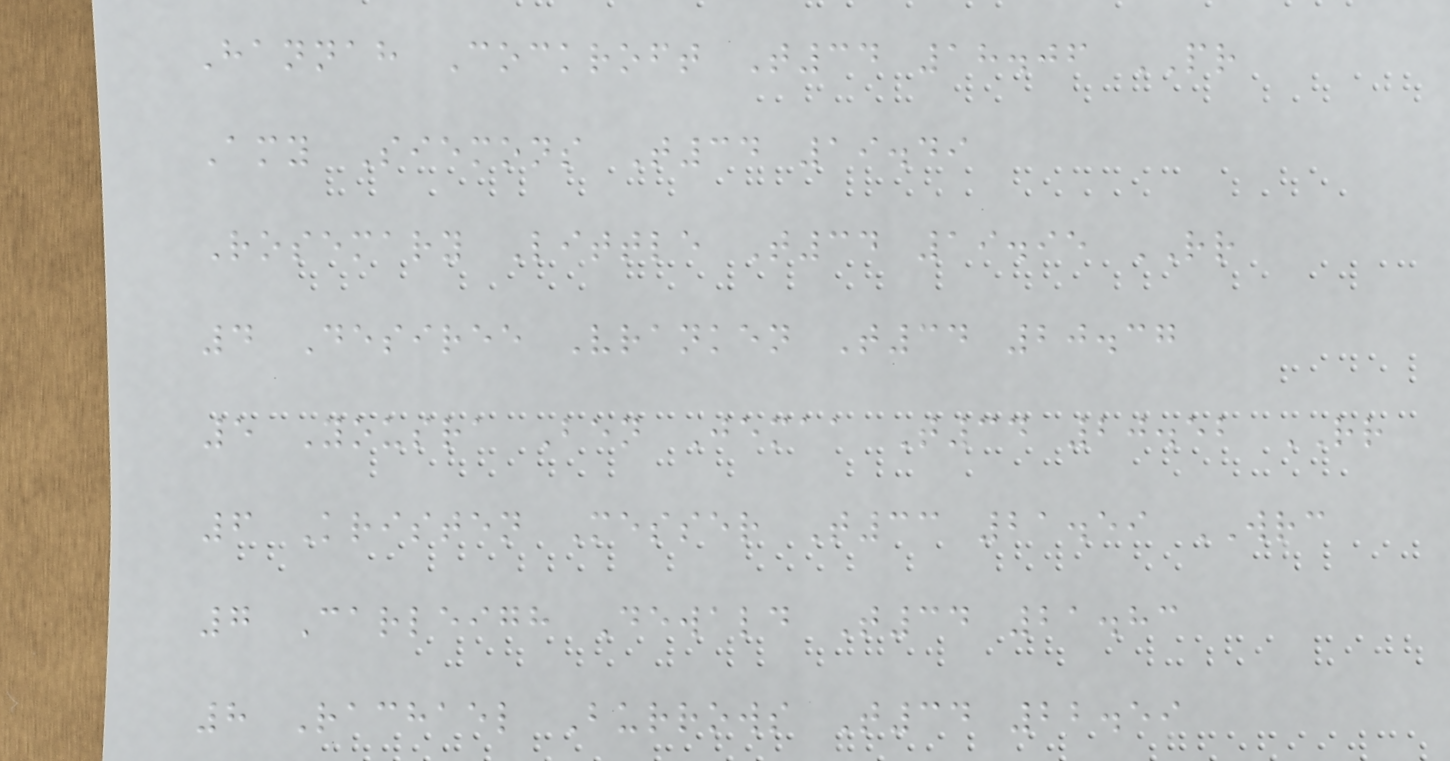Hannah Cockroft T34 18.06 PR
Amy Siemons T34 19.49
Rosemary Little T34 19.95 RR
4 Desiree Vranken T34 20.37
5 Yousra Ben Jemaa T34 20.52 RR
6 Kristen Messer T33 21.59 WRC
7 Carleigh Dewald T34 21.83
8 Rachael Burrows T34 22.59
